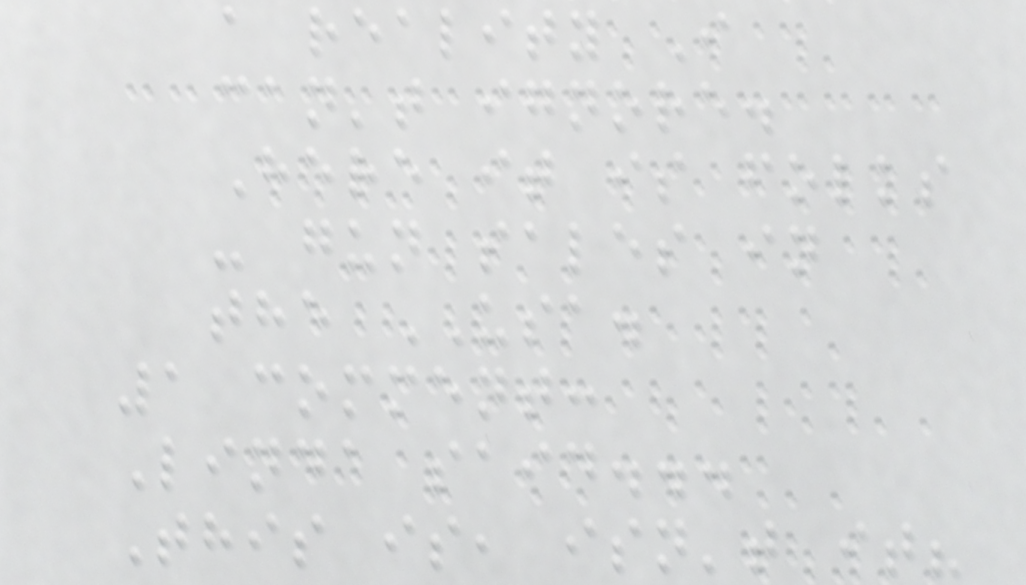a reality I
can't ignore.
Here it is folks
- gun sales in
the USA.
1 comment:
Linda said...
This is, isn't it?
